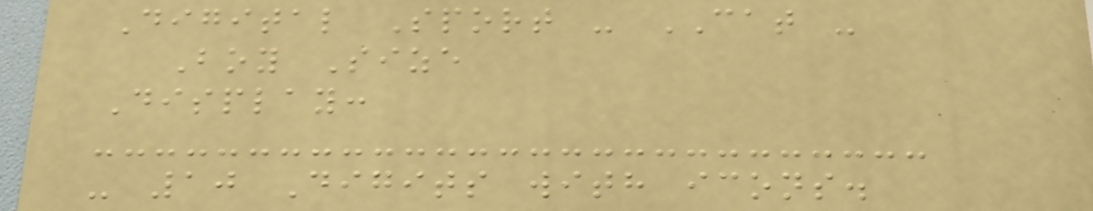Digital Sport - CAT -
Boy Size
Display:
- 10 Digits with icons.
